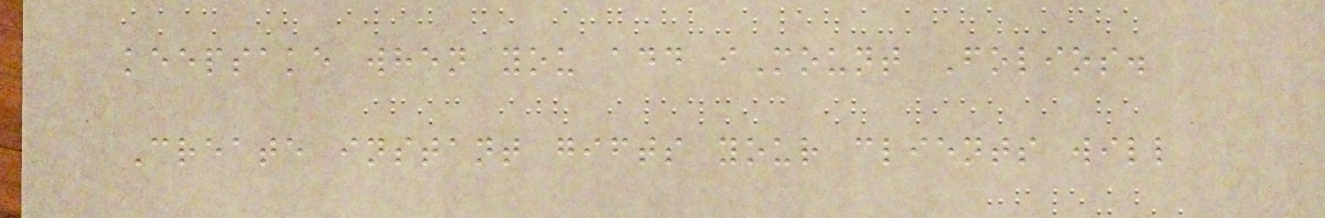keepsake when you add iMount Folios.
Create instant gifts your clients will
